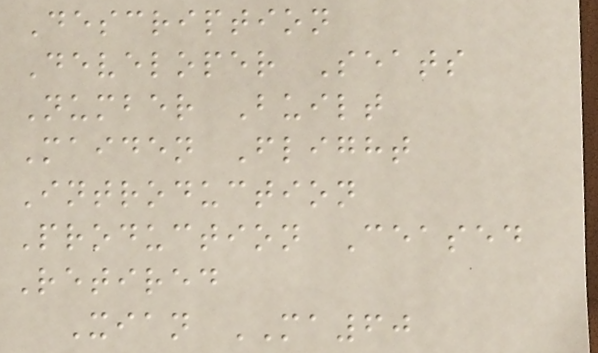Description
Developer Seats
Number Built
Maiden Flight
Introduction
Production Ceased
Retired
Xian MA60
